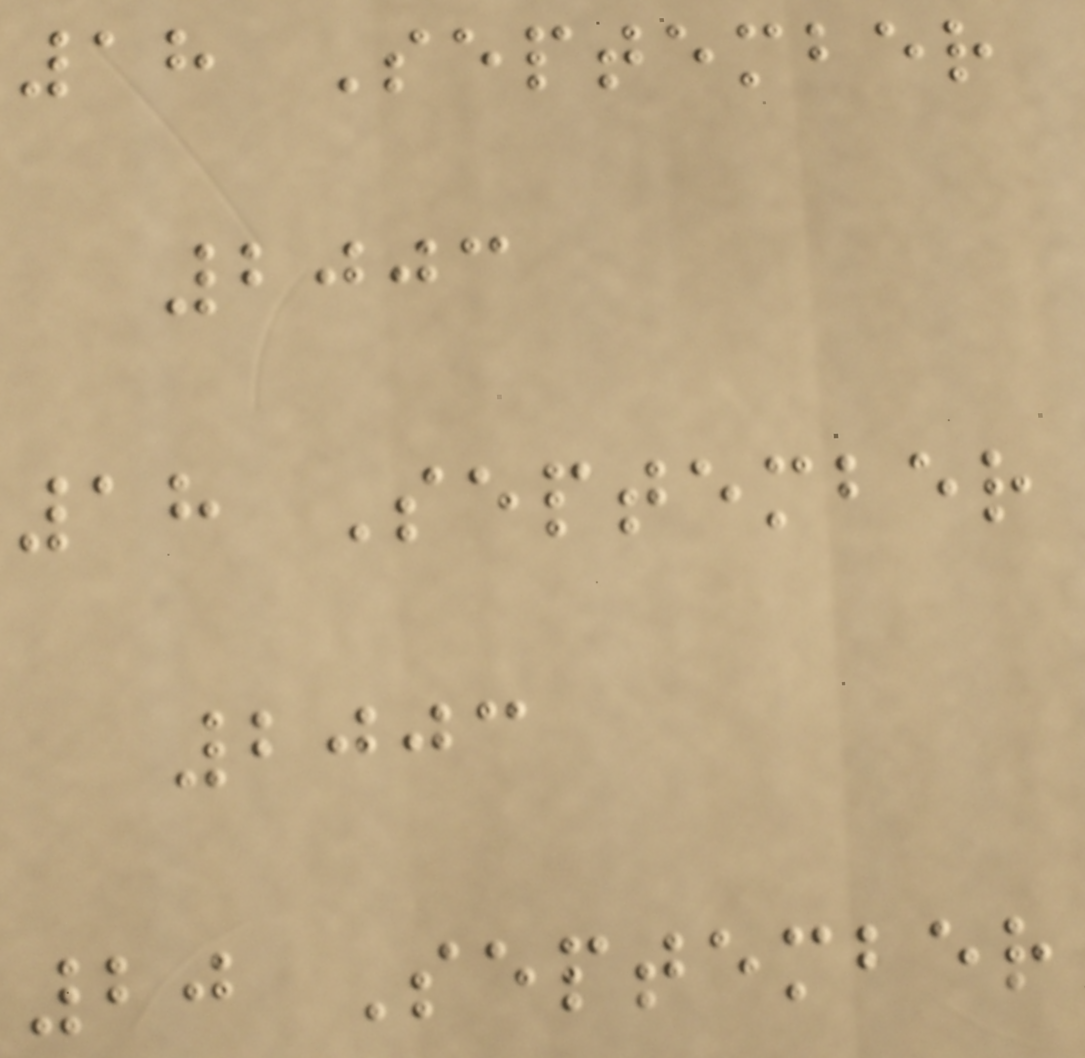18 September
2003
18 September
2003
20 September
